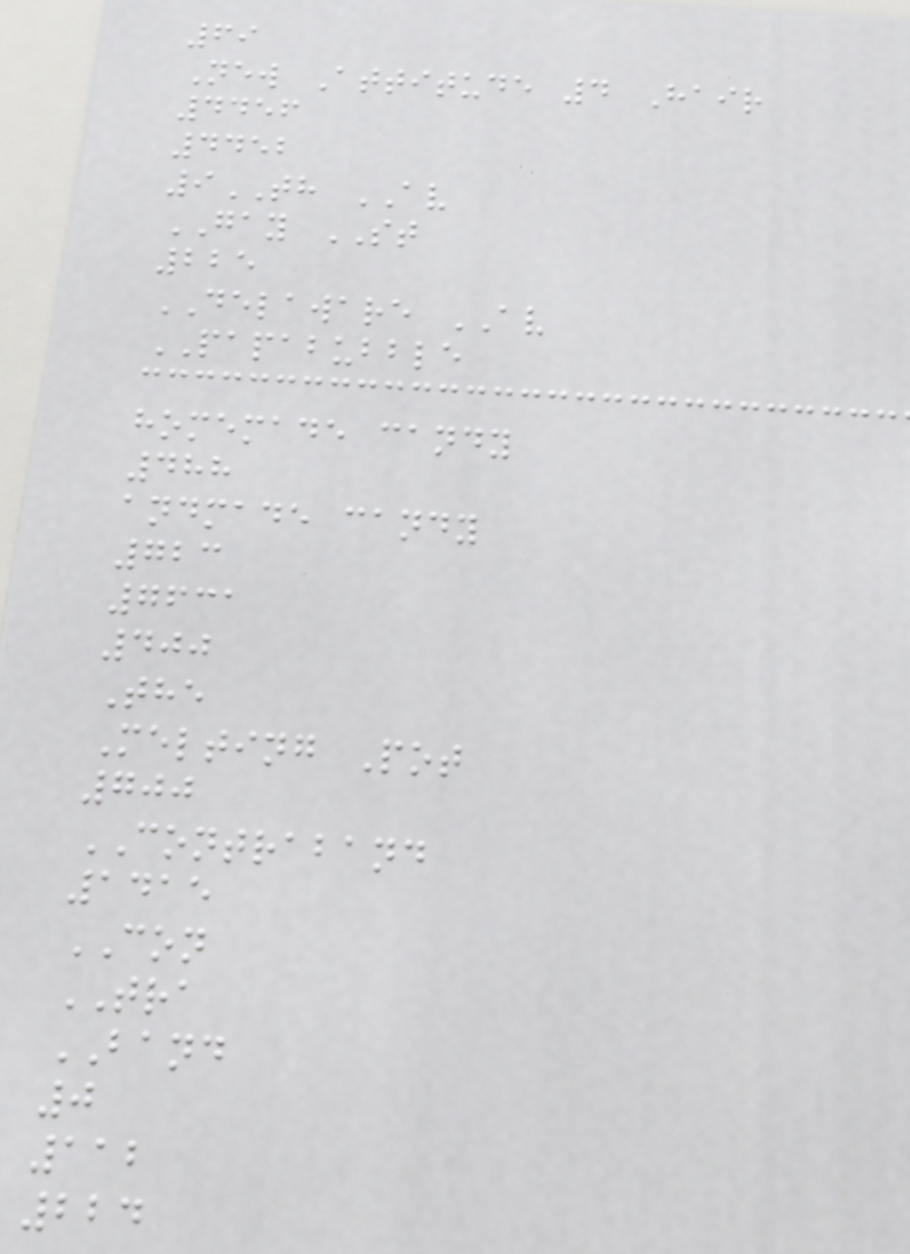69
New Attitude 4 Hair
4456
4452
9TH AV
GAY ST
225
DELAWARE AV
PAPABUBBLE
homemade candy
488
andmade candy
723
7631
400
The
Melting Pot
700
CONTRABAND
1415
CON
TRA
BAND
0
112
224
